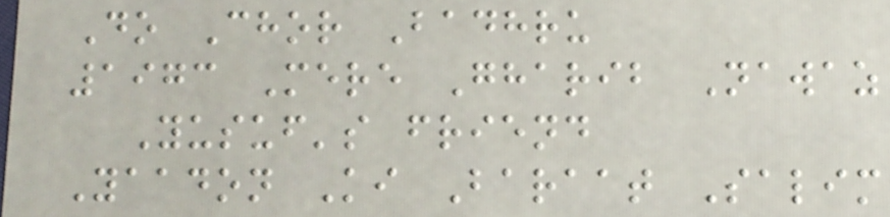Do Chor Badhru
1973 Mere Gharib Nawaz
Yusuf's friend
Yaadon Ki Baraat Salim
